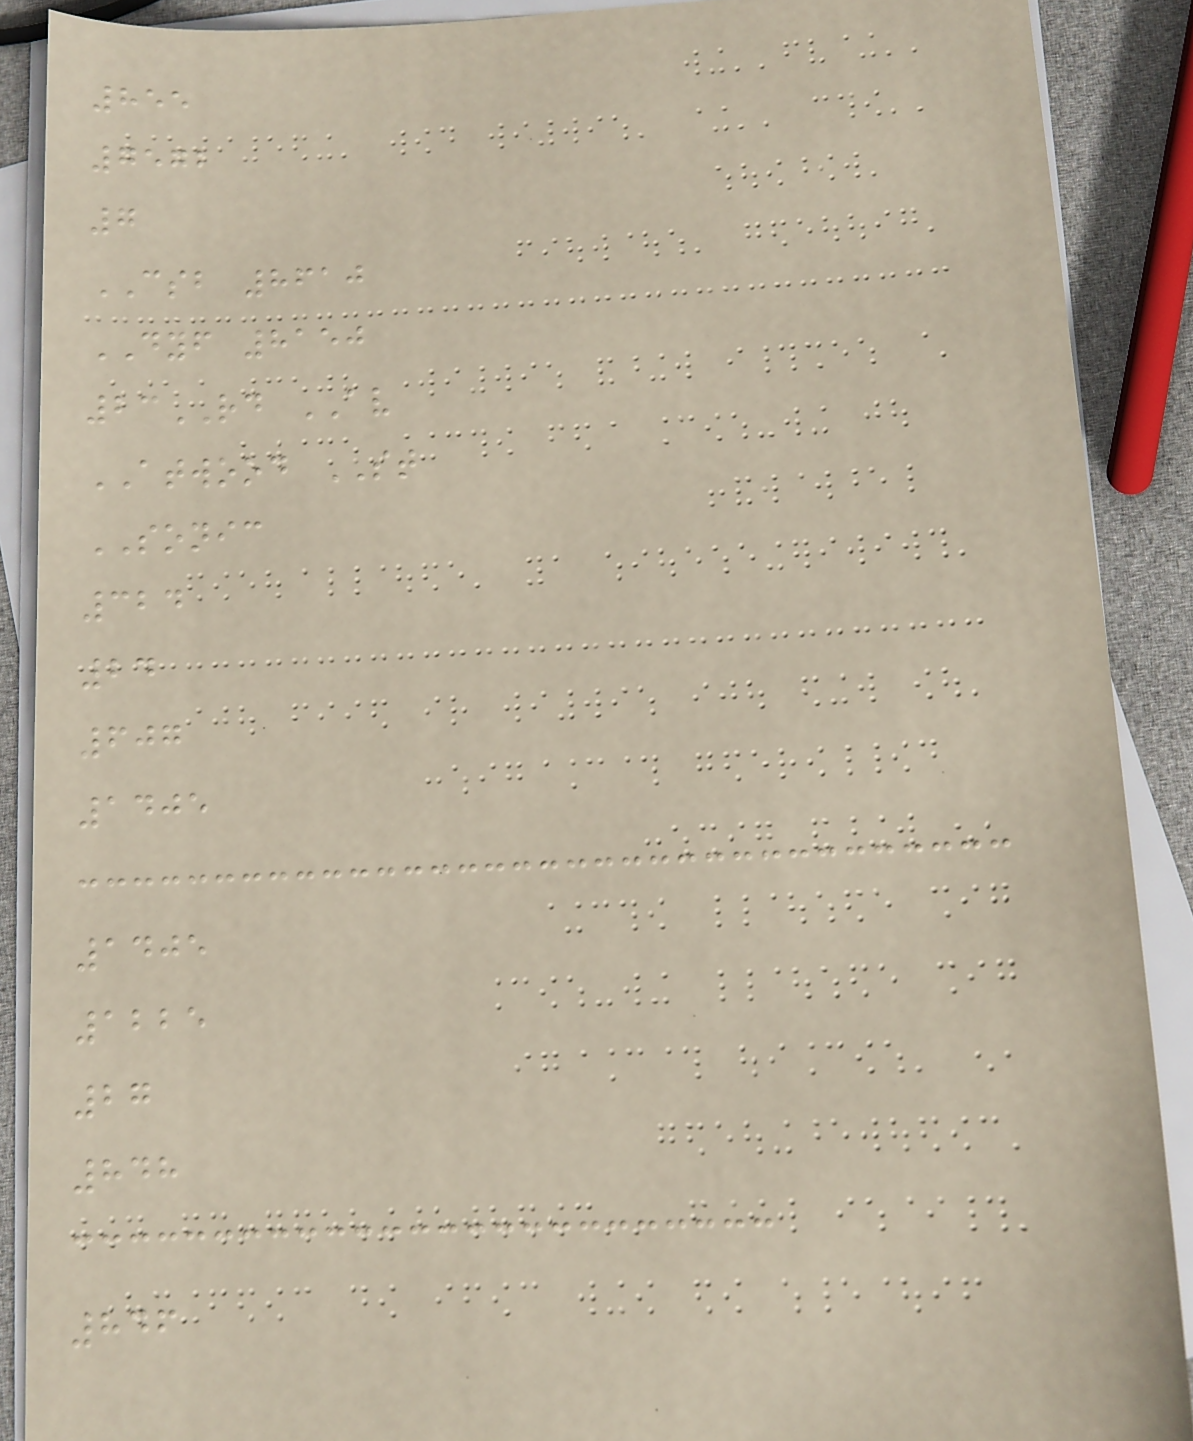855
7572
7
CSB 8610
DYF 8150
23RD AV
ATWOOD ST
SONIC
324
24
607
1405
1405
1225
27
848
846
